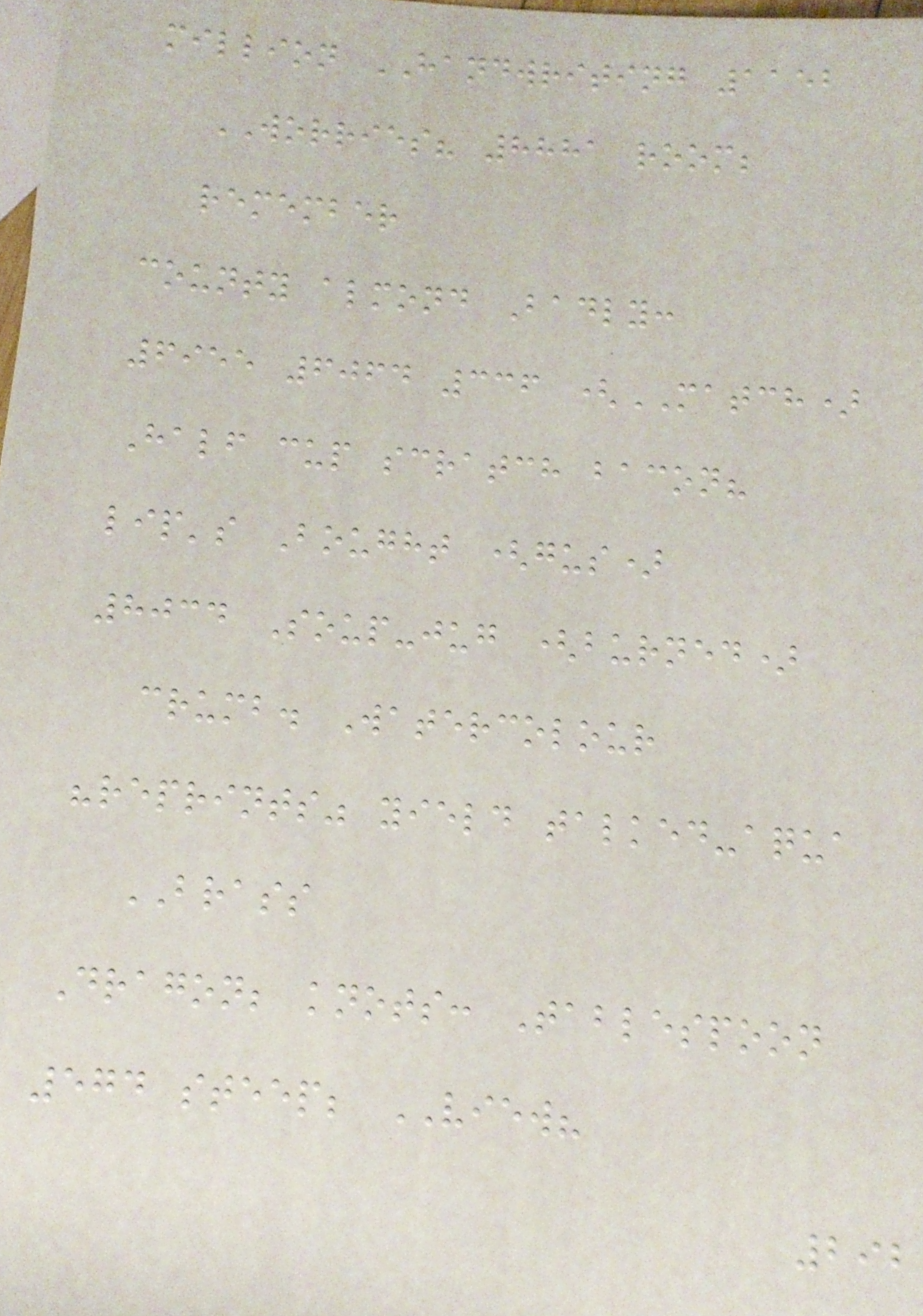million HANDWRITING 1152
WORRIES? 8881 room;
remember
county almond Badly:
6955 6064 336 (MATCH)
Half cup scratch bacon?
lip's Bought (gus)
8034 Soup-jug (burned)
crumb. Watercolour
"reprints" yield talked-aqua
BRASS
Dragon; knots: Tablespoon
574 steep; VIEW?
292
